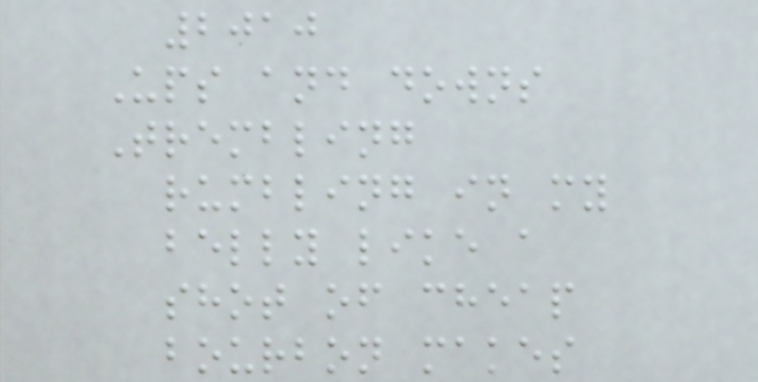2010
Ups and downs
Trembling
rumbling in my
belly like a
shot of cheap
bourbon makes
